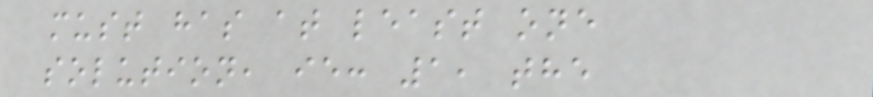must has at least one
solution, ie: 1, the
